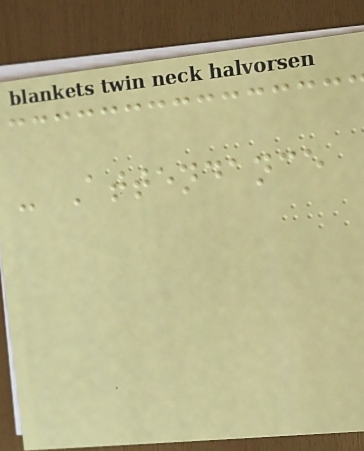- Attendance
